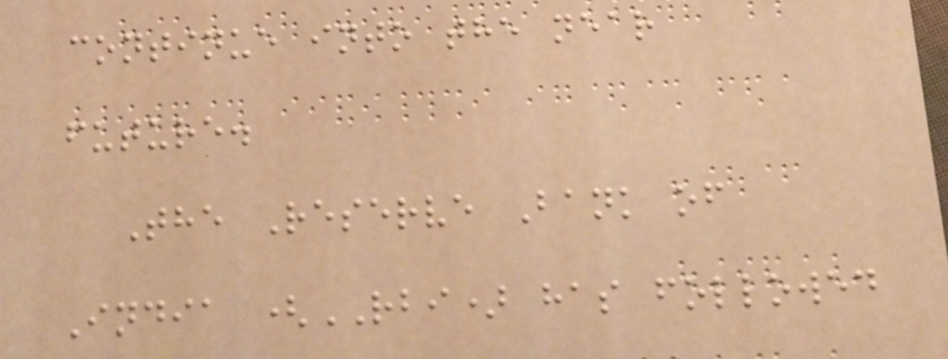continue into the near
future.
The Reserve Bank of
India (RBI) has followed
